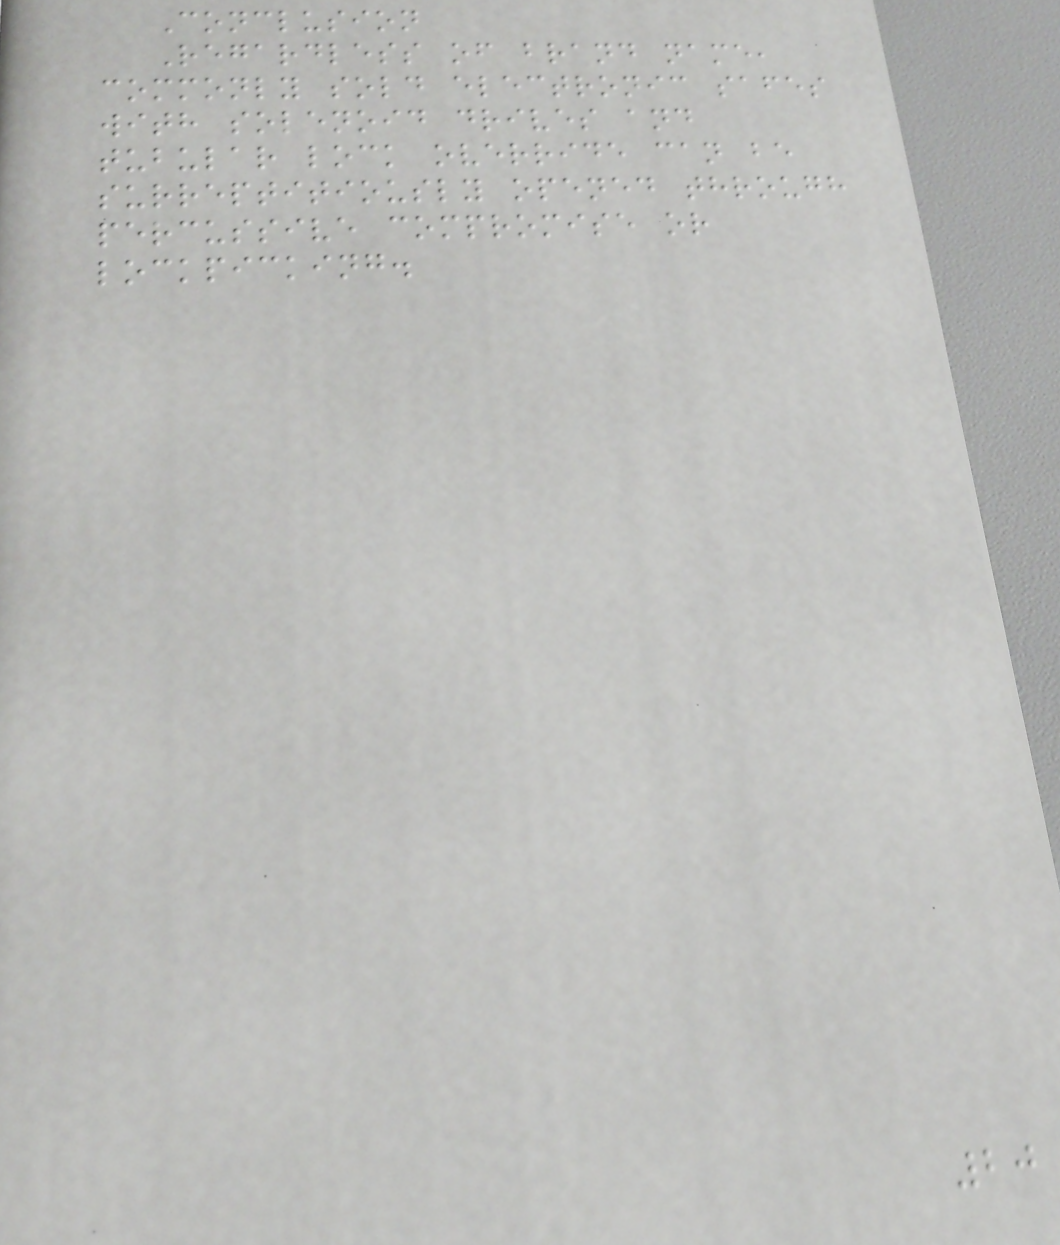Conclusion
Regardless of brand name,
commonly sold electronic safes
with solenoid drives and
tubular lock override can be
surreptitiously opened through
percussive compromise or
lockpicking.
20
